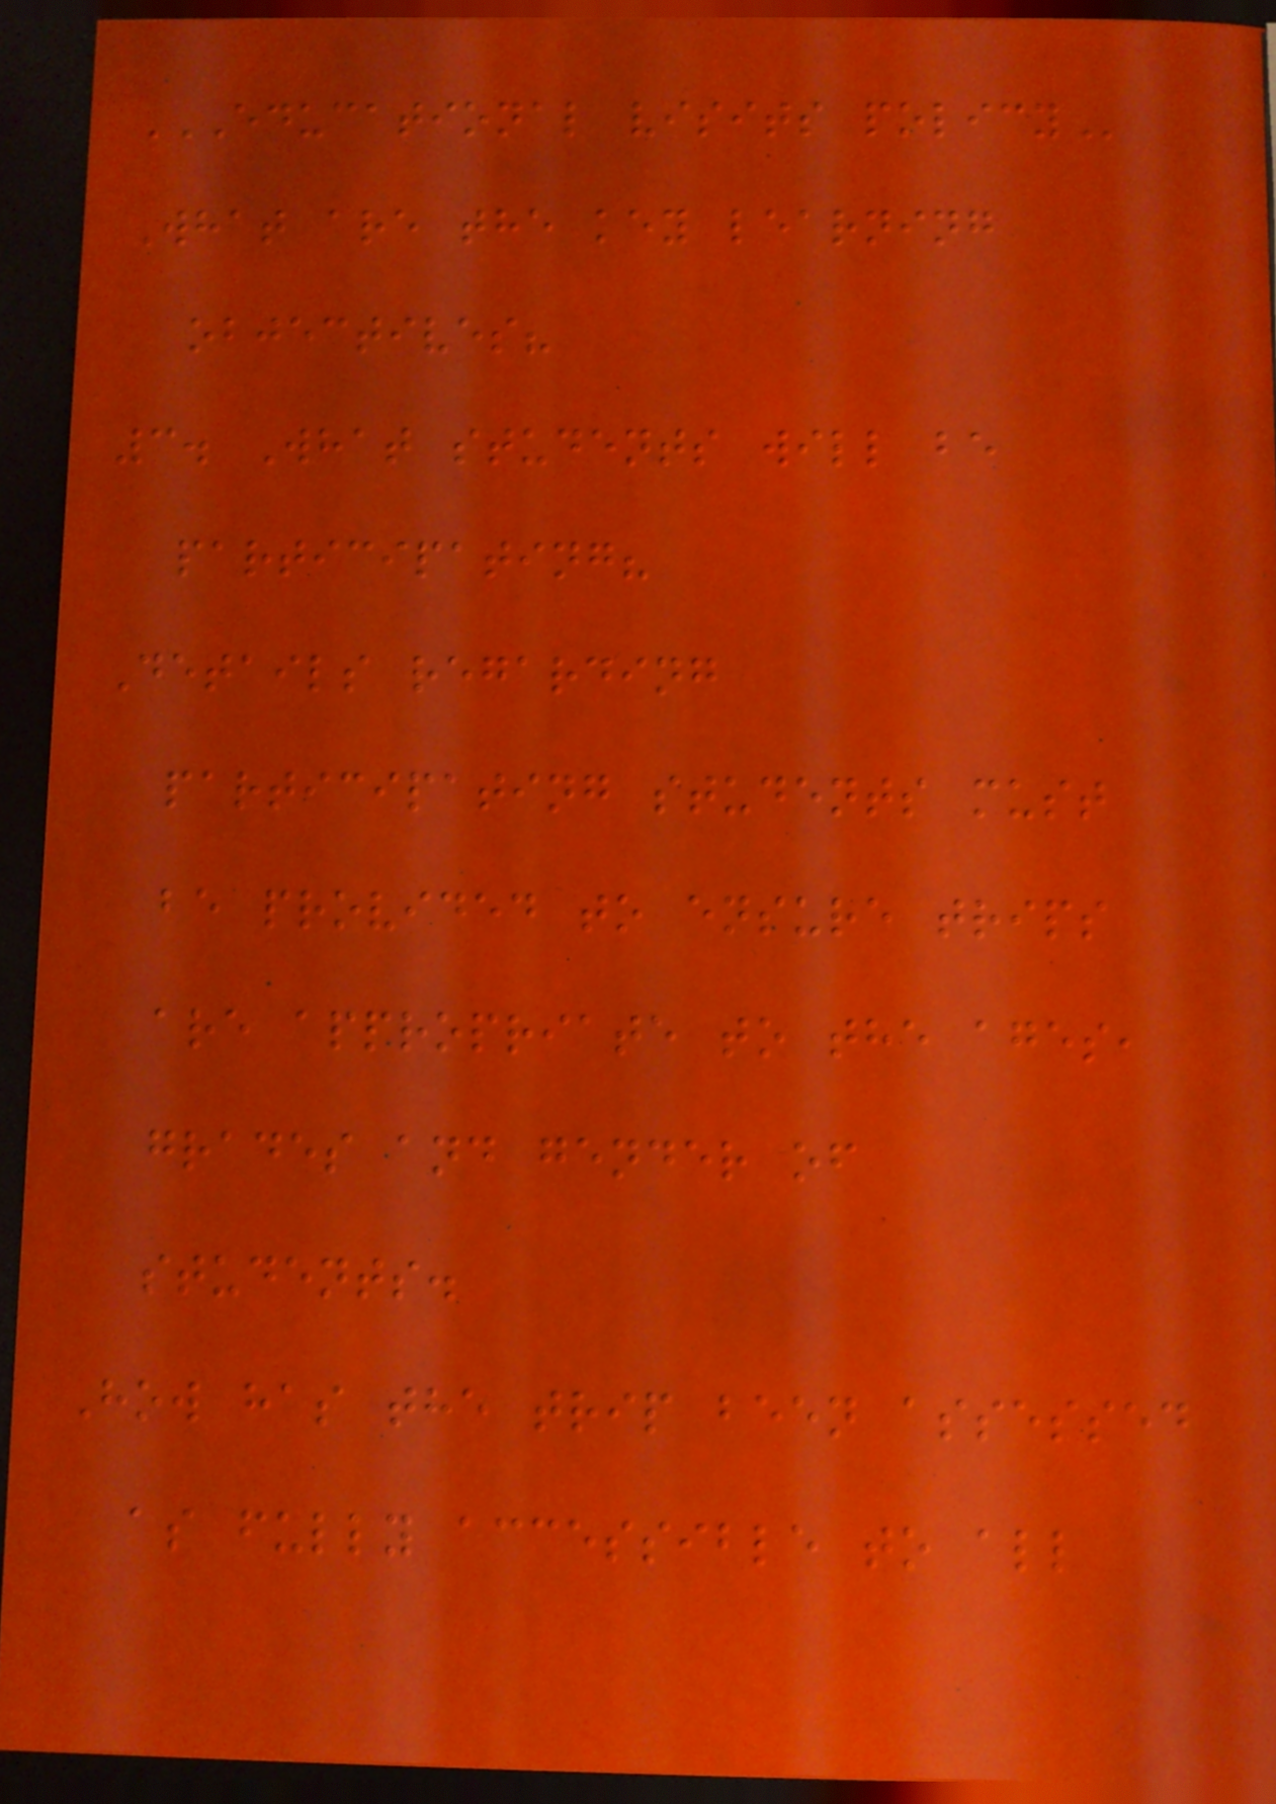EDUCATIONAL VISITS POLICY
What are the key learning
objectives?
3. What students will be
participating?
Details regarding
participating students must
be provided to ensure trips
are appropriate to the ages,
grades and gender of
students.
How has the trip been assessed
as fully accessible to all
